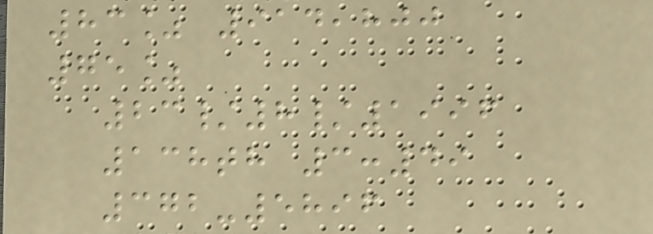83% 914,800
75%
23/8/1996
138th 3:49
372-5896
